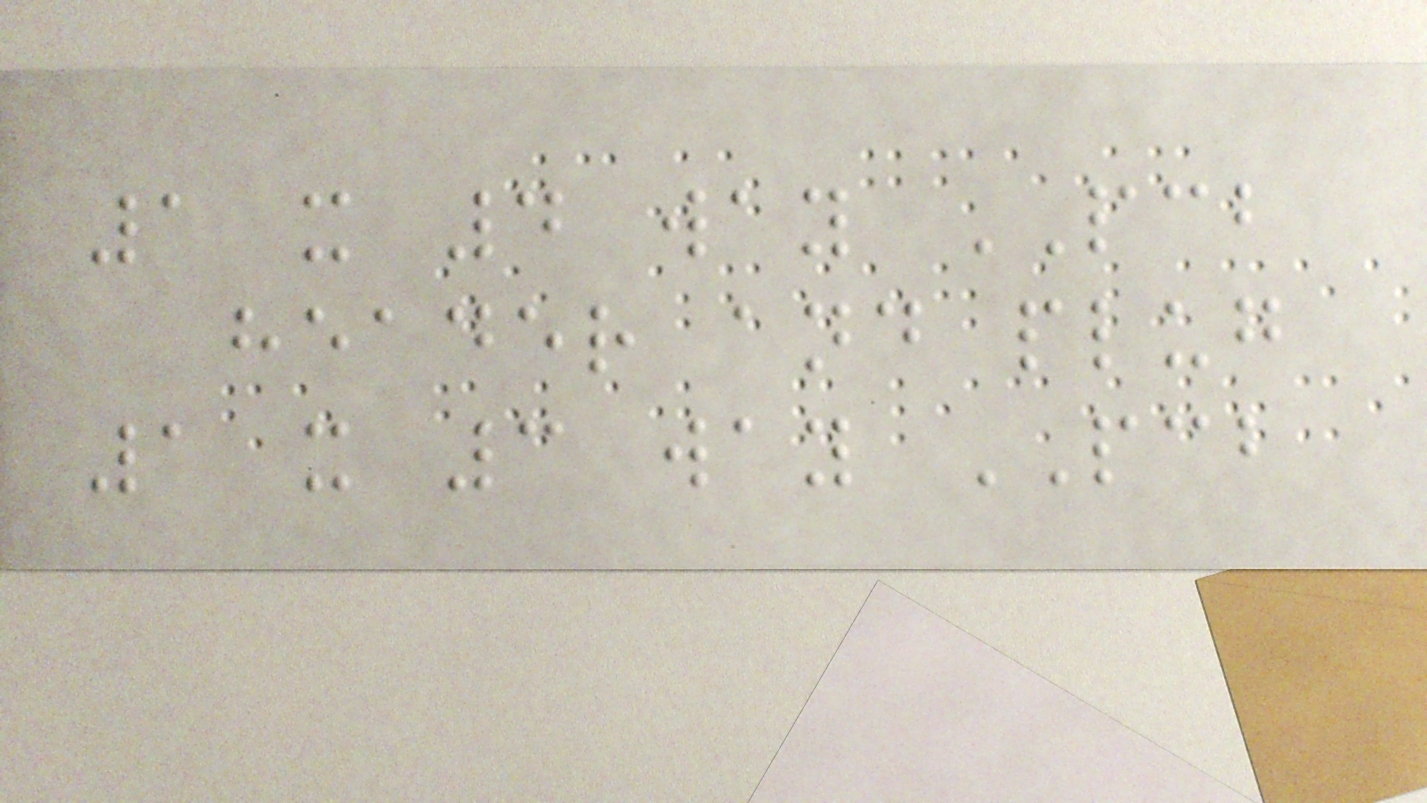1 x 4 way PCB
header and plug
1 x 3 way PCB
